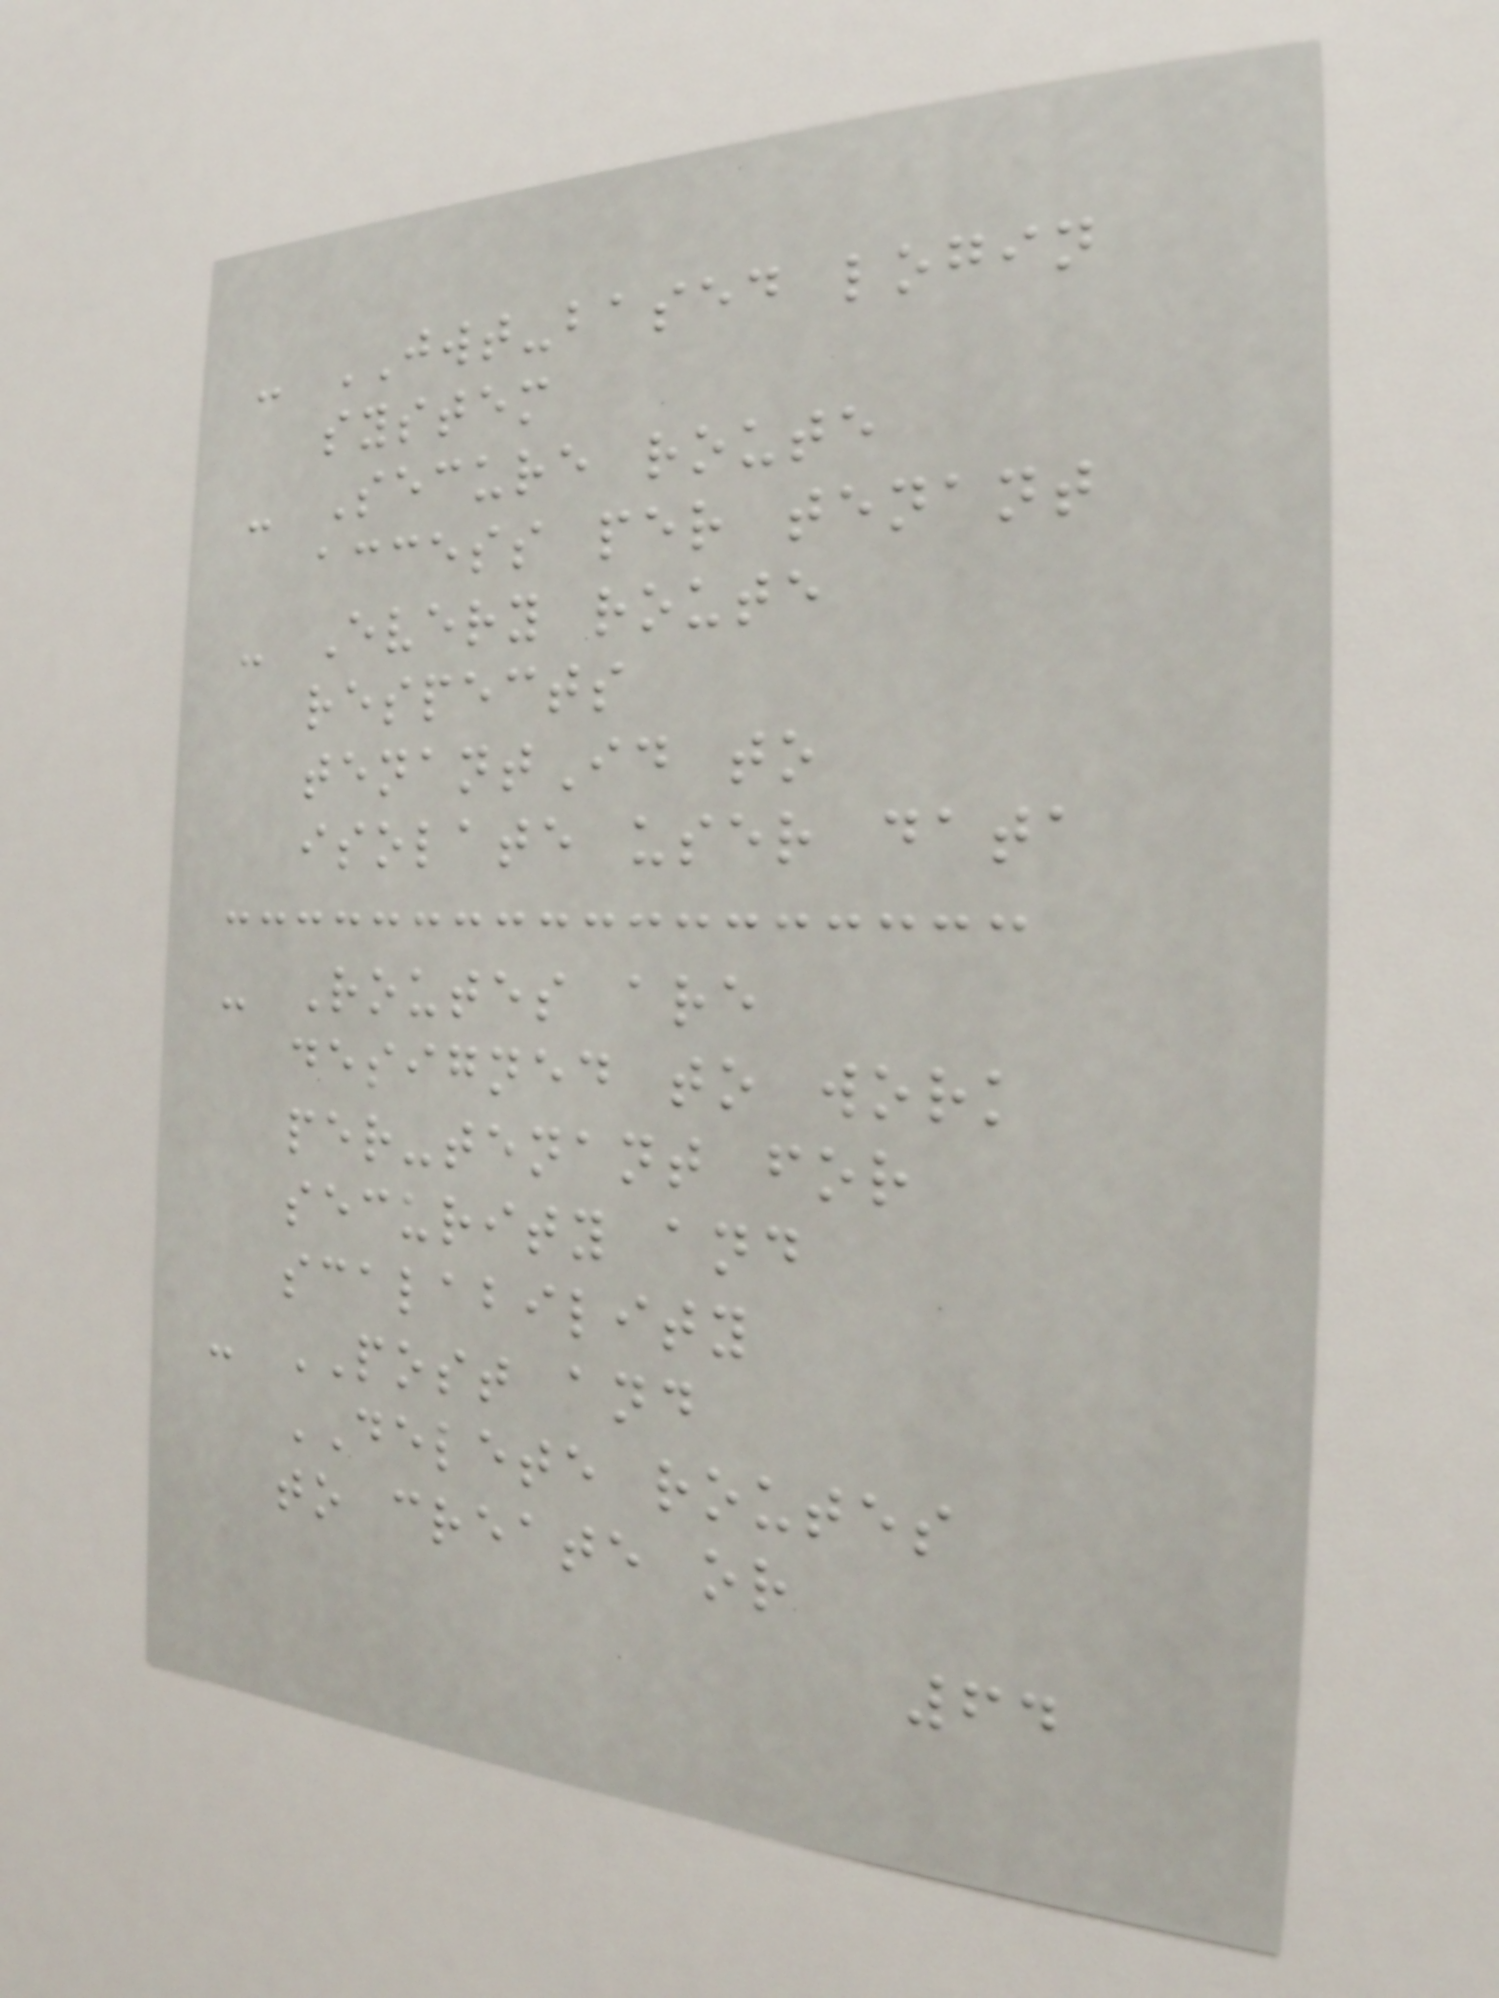- JWT-based login
system
- Secure route
access per tenant
- Every route
respects
tenantId to
isolate user data
- Routes are
designed to work
per-tenant for
security and
scalability
- POST and
DELETE routes
to create or
64
